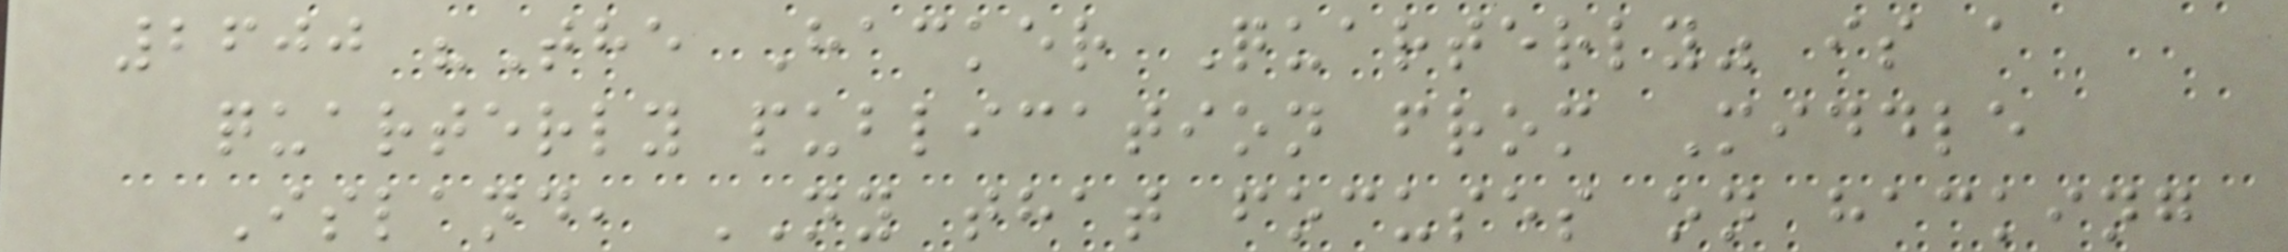2600 "The Hacker Quarterly" is a
quarterly publication from Middle
Island, NY that focuses on hacking
